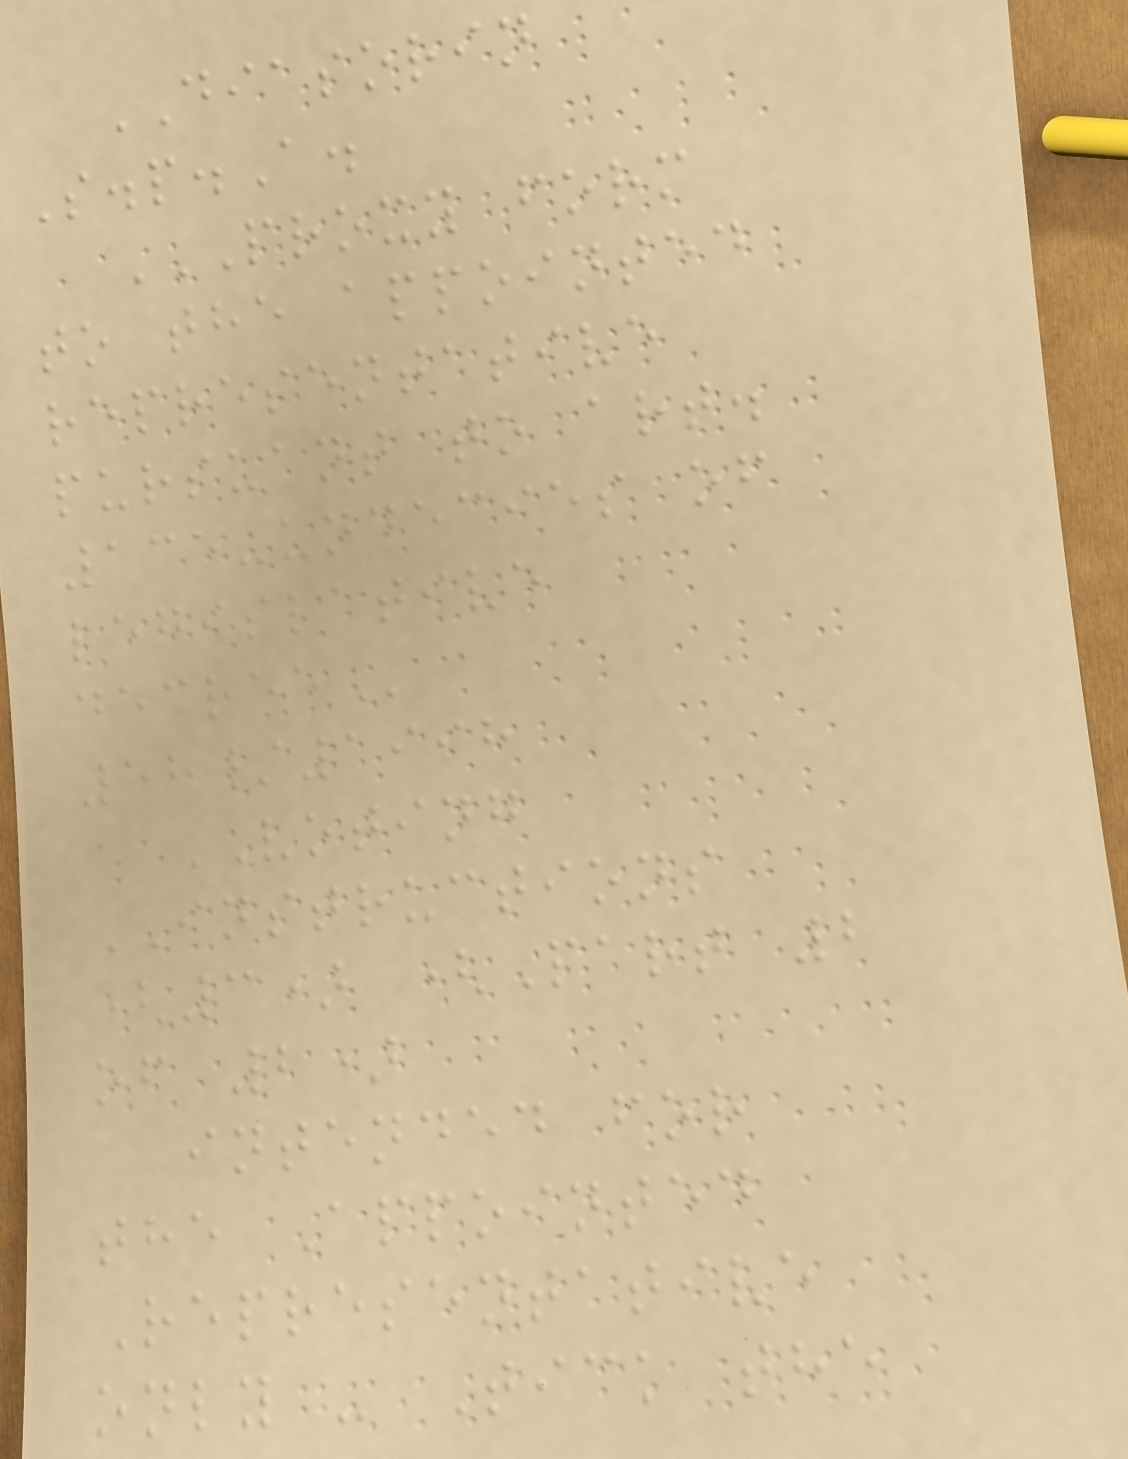DIASORIN
S.p.A.
PROXY FORM
TO THE APPOINTED
REPRESENTATIVE
PURSUANT TO ART.
135-UNDECIES OF
LEGISLATIVE
DECREE
58/1998
VOTING
INSTRUCTIONS
(3) (Part 2
of 2)
intended for
the Appointed
Representative
only - Tick the
